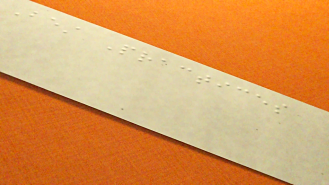Best Practices
